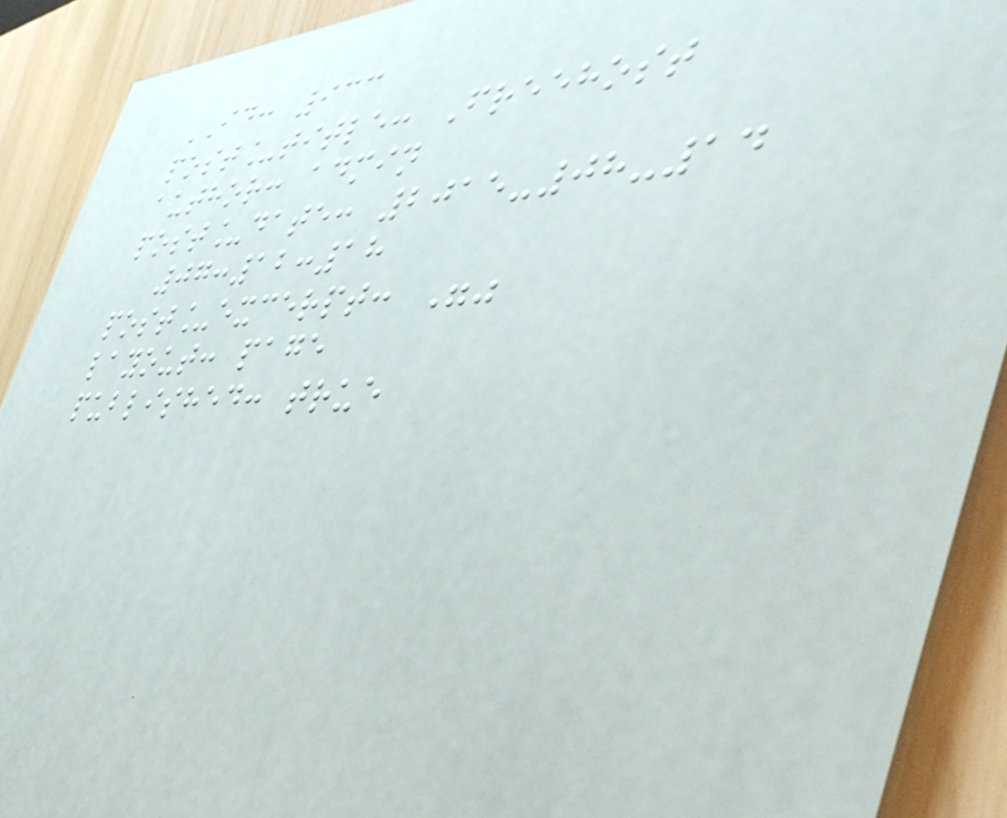ID: 933
post_title: Freehost
author: admin
post_date: 2015-08-14
07:12:18
post_excerpt: ""
layout: page
published: true
